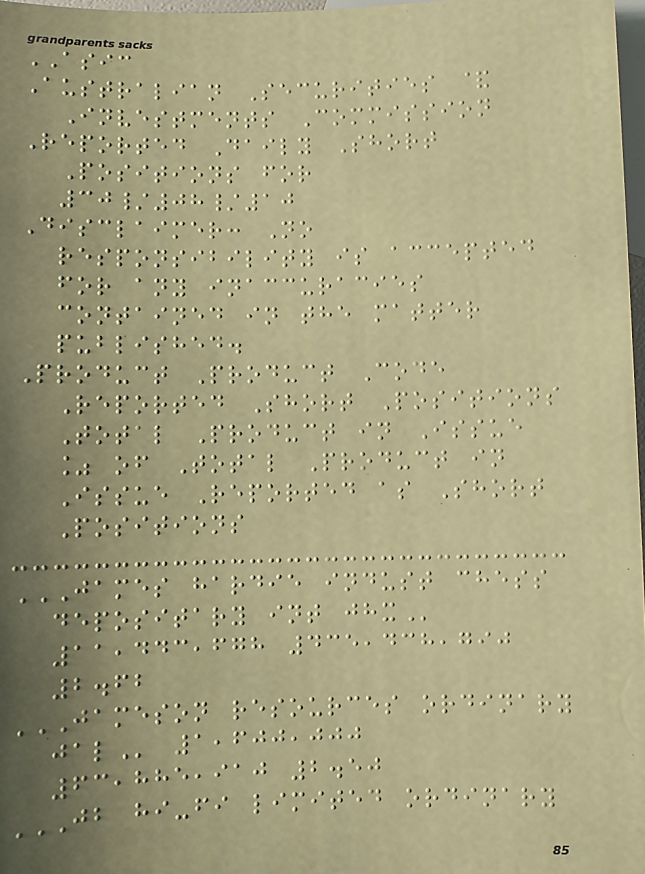ASIC
Australian Securities &
Investments Commission
Reported Daily Short
Positions for
30/08/10
Disclaimer: No
responsibility is accepted
for any inaccuracies
contained in the matter
published.
Product Product Code
Reported Short Positions
Total Product in Issue
% of Total Product in
Issue Reported as Short
Positions
JAMES HARDIE INDUST CHESS
DEPOSITARY INT JHX
11,443,678 435,438,790
2.62
JAMESON RESOURCES ORDINARY
JAL 1,600,000
63,885,910 2.50
JB HI-FI LIMITED ORDINARY
